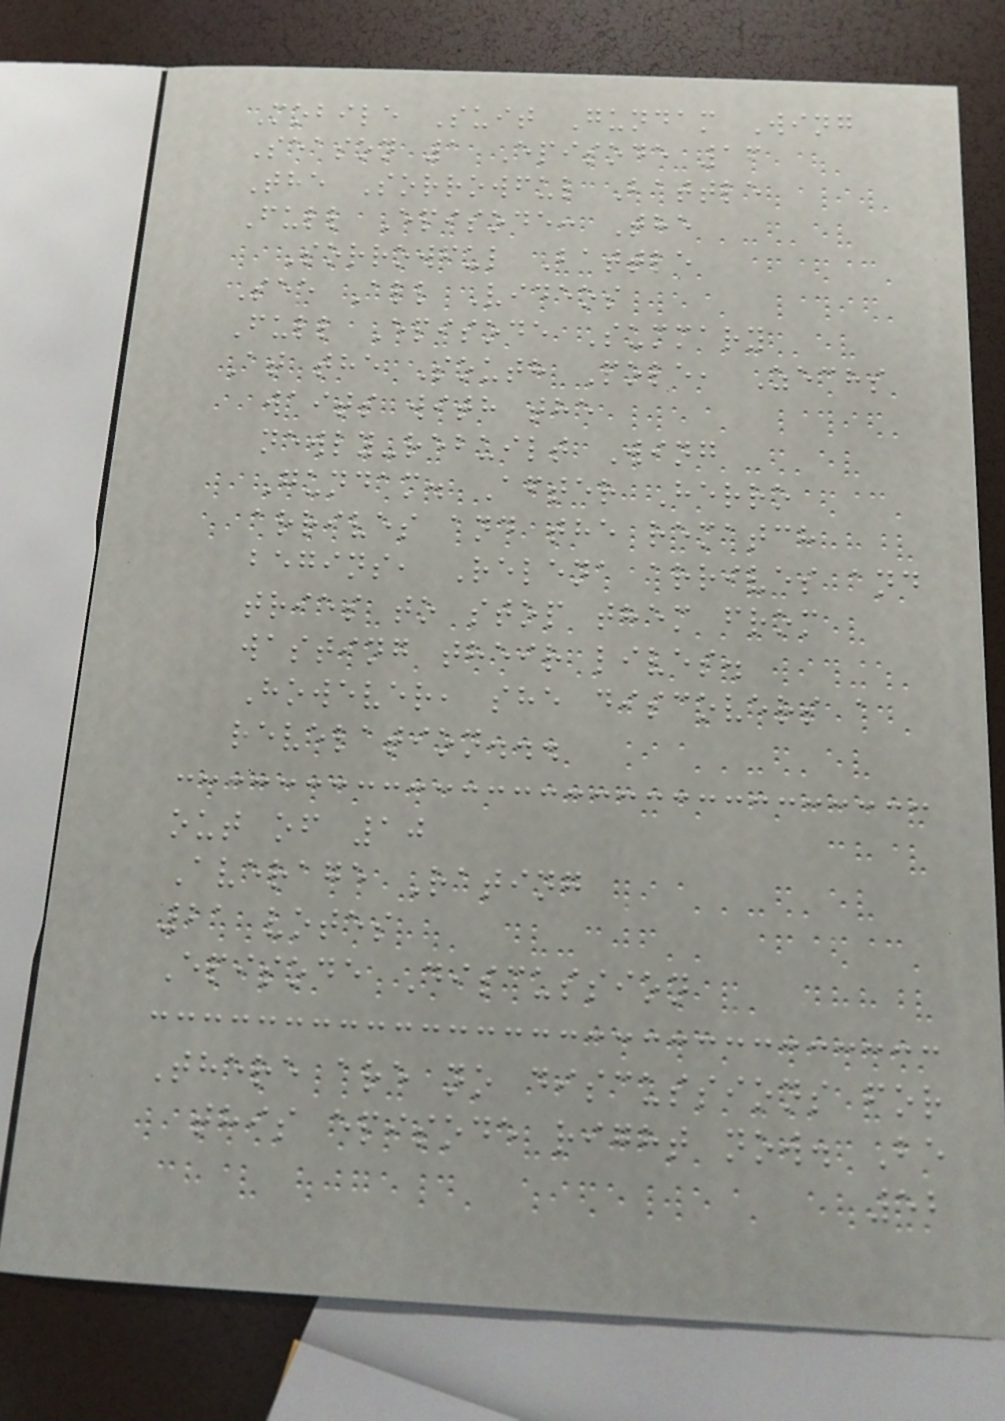Mobile Suit Gundam Wing
Season 1 Episode 16
The Sorrowful Battle
Full Episode: The
Sorrowful Battle
See All Videos
Full Episode Summary
At the South Pole, Zechs
waits with the
newly-rebuilt Wing
Gundam. After Herro
arrives and the rematch
begins, Relena arrives and
tries to stop them from
wasting their lives.
However, she discovers a
revelation...
out of 10
Average Rating
21 votes
Episode Discussion
There are no discussions for
this episode right now. Be
52
